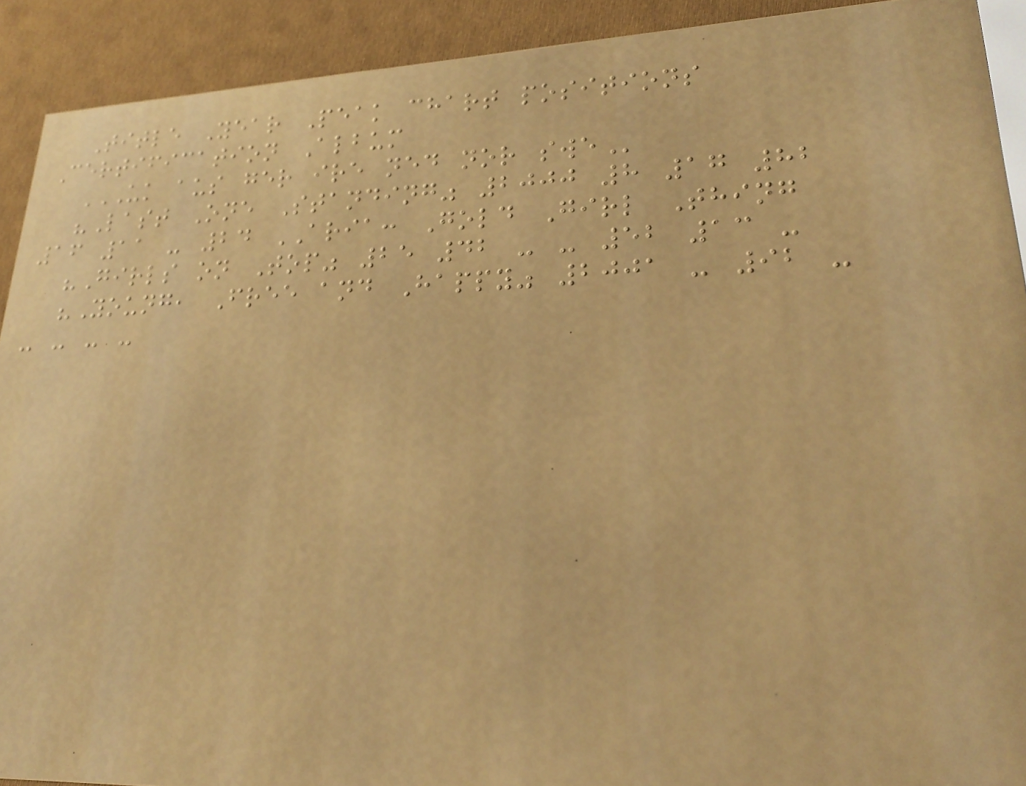Title Year Peak chart positions
Certification Album
UK AUS GER IRE NED NOR SWE
"Last One Standing" 2000 8 17 82
16 11 - 24 ARIA: Gold Girl Thing
"Girls on Top" 25 42 - - 52 13 -
"Young, Free and Happy" 2001 - 92 -
- - - -
